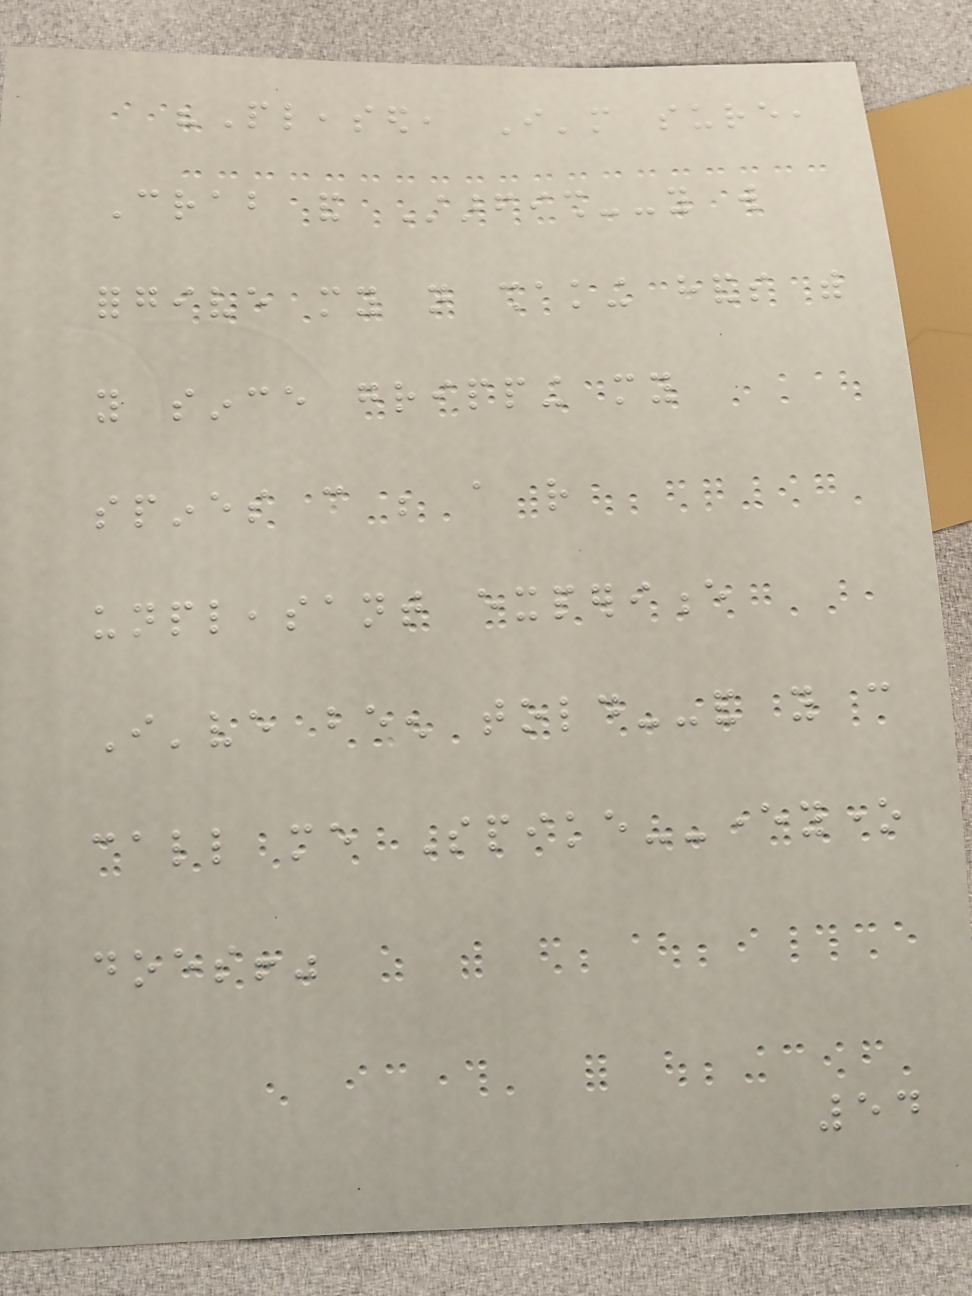"Pleased, I'm sure,
Crab and Starfish--you will
forgive my not shaking hands with
you since gripping my
spines can be a rather
unpleasant experience
I've been told--and you can
call me Spike--everyone
does!"
54
